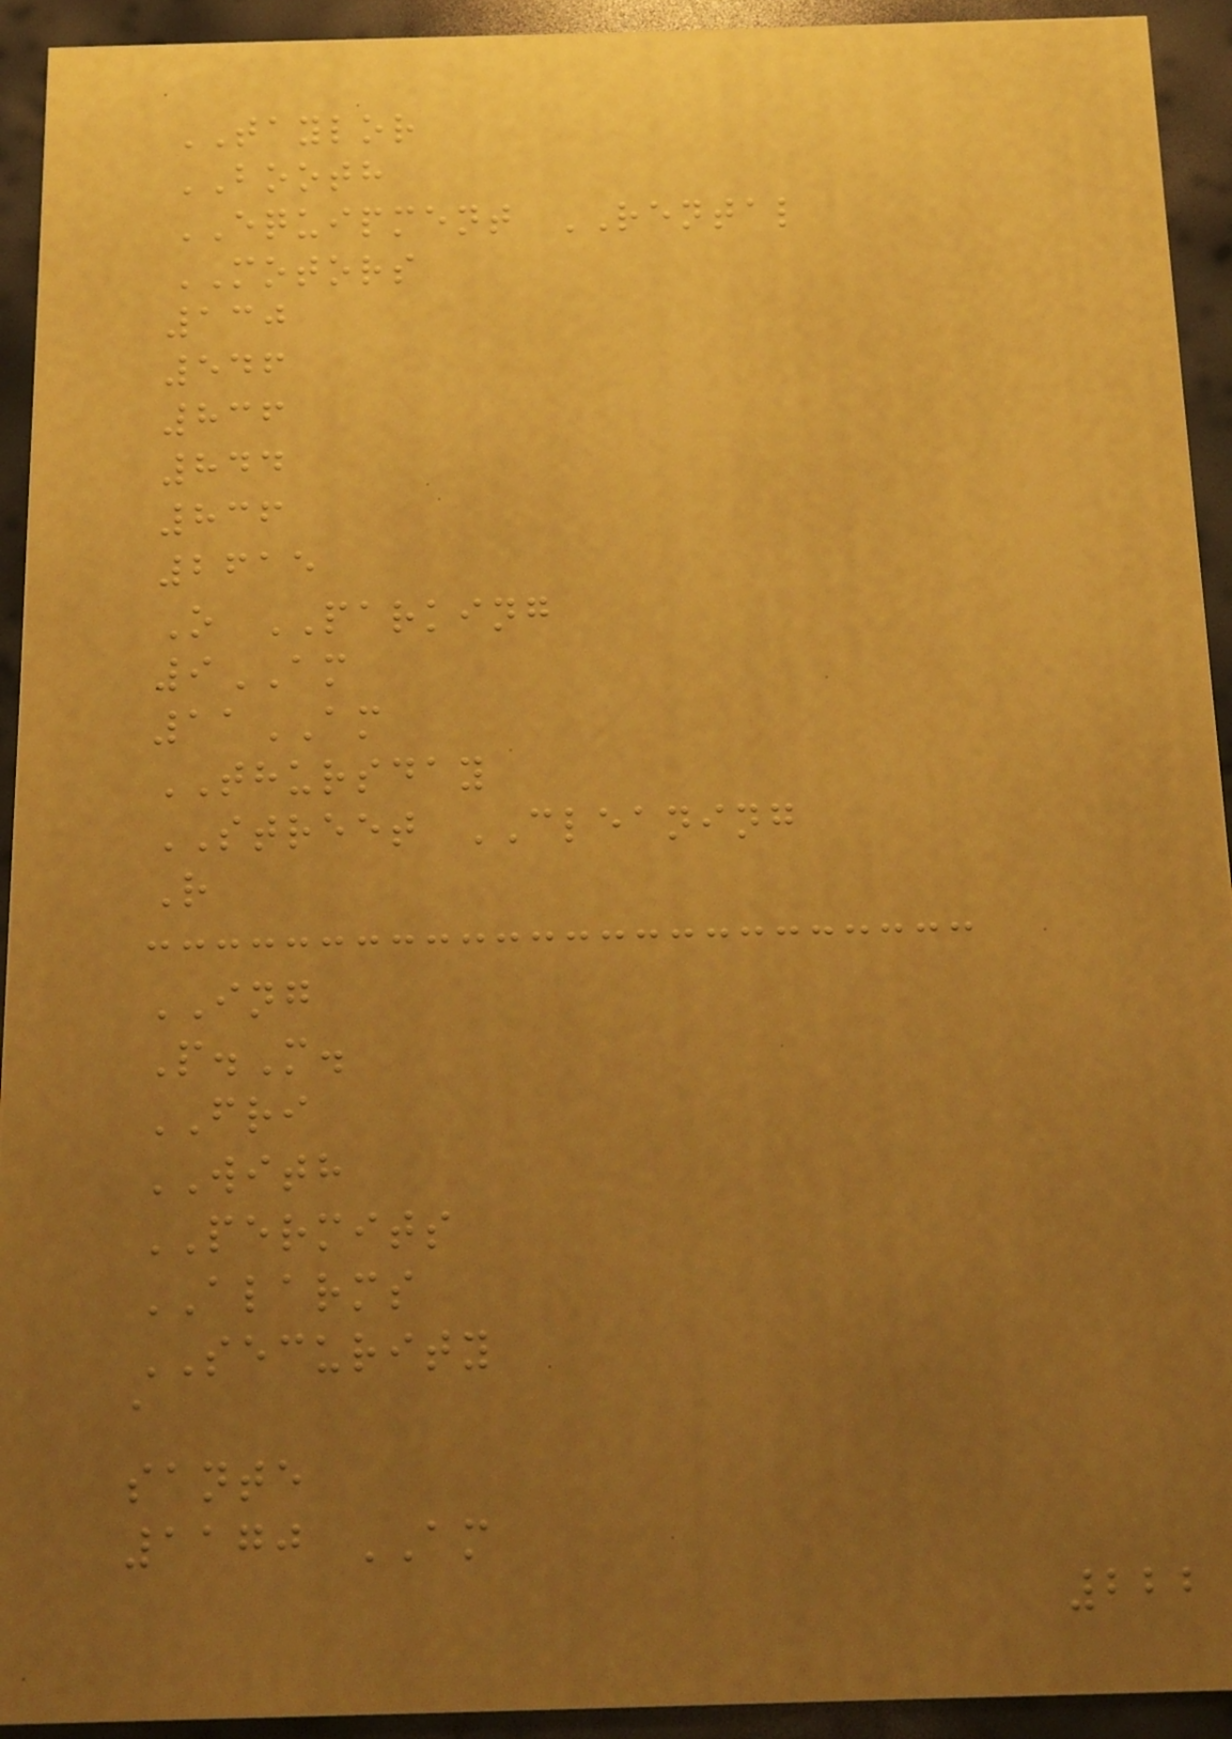TAYLOR
BOOTH
EQUIPMENT RENTAL
MOTORS
130
546
836
844
836
2615
O PARKING
9AM
11AM
THURSDAY
STREET CLEANING
R
ING
P.M.
FRI
WITH
PERMITS
ALARMS
SECURITY
a
sante
1170 AM
222
